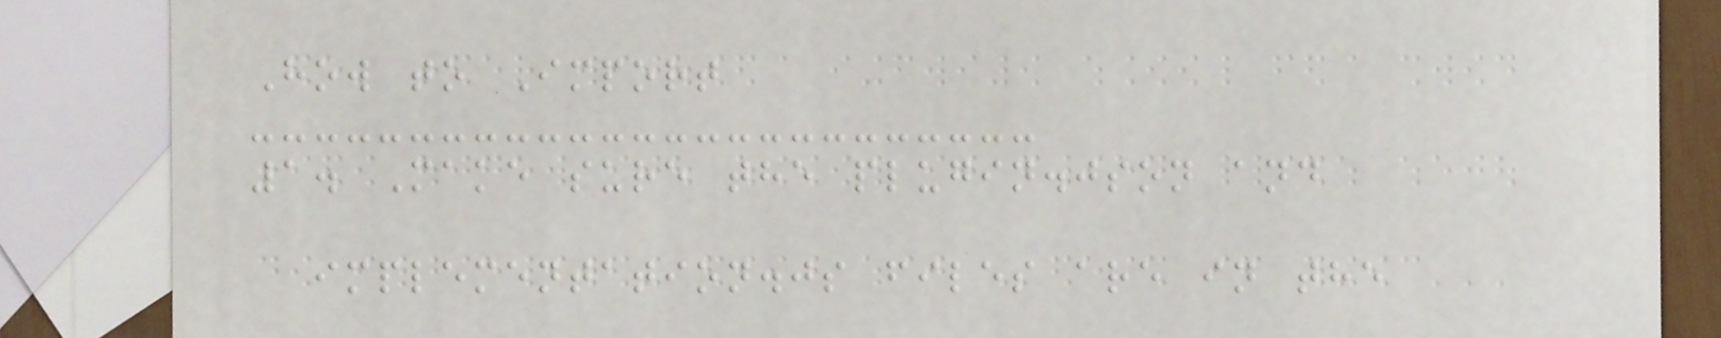How to Import
1. Make sure the plugin.json and
implementation.js files are in the
